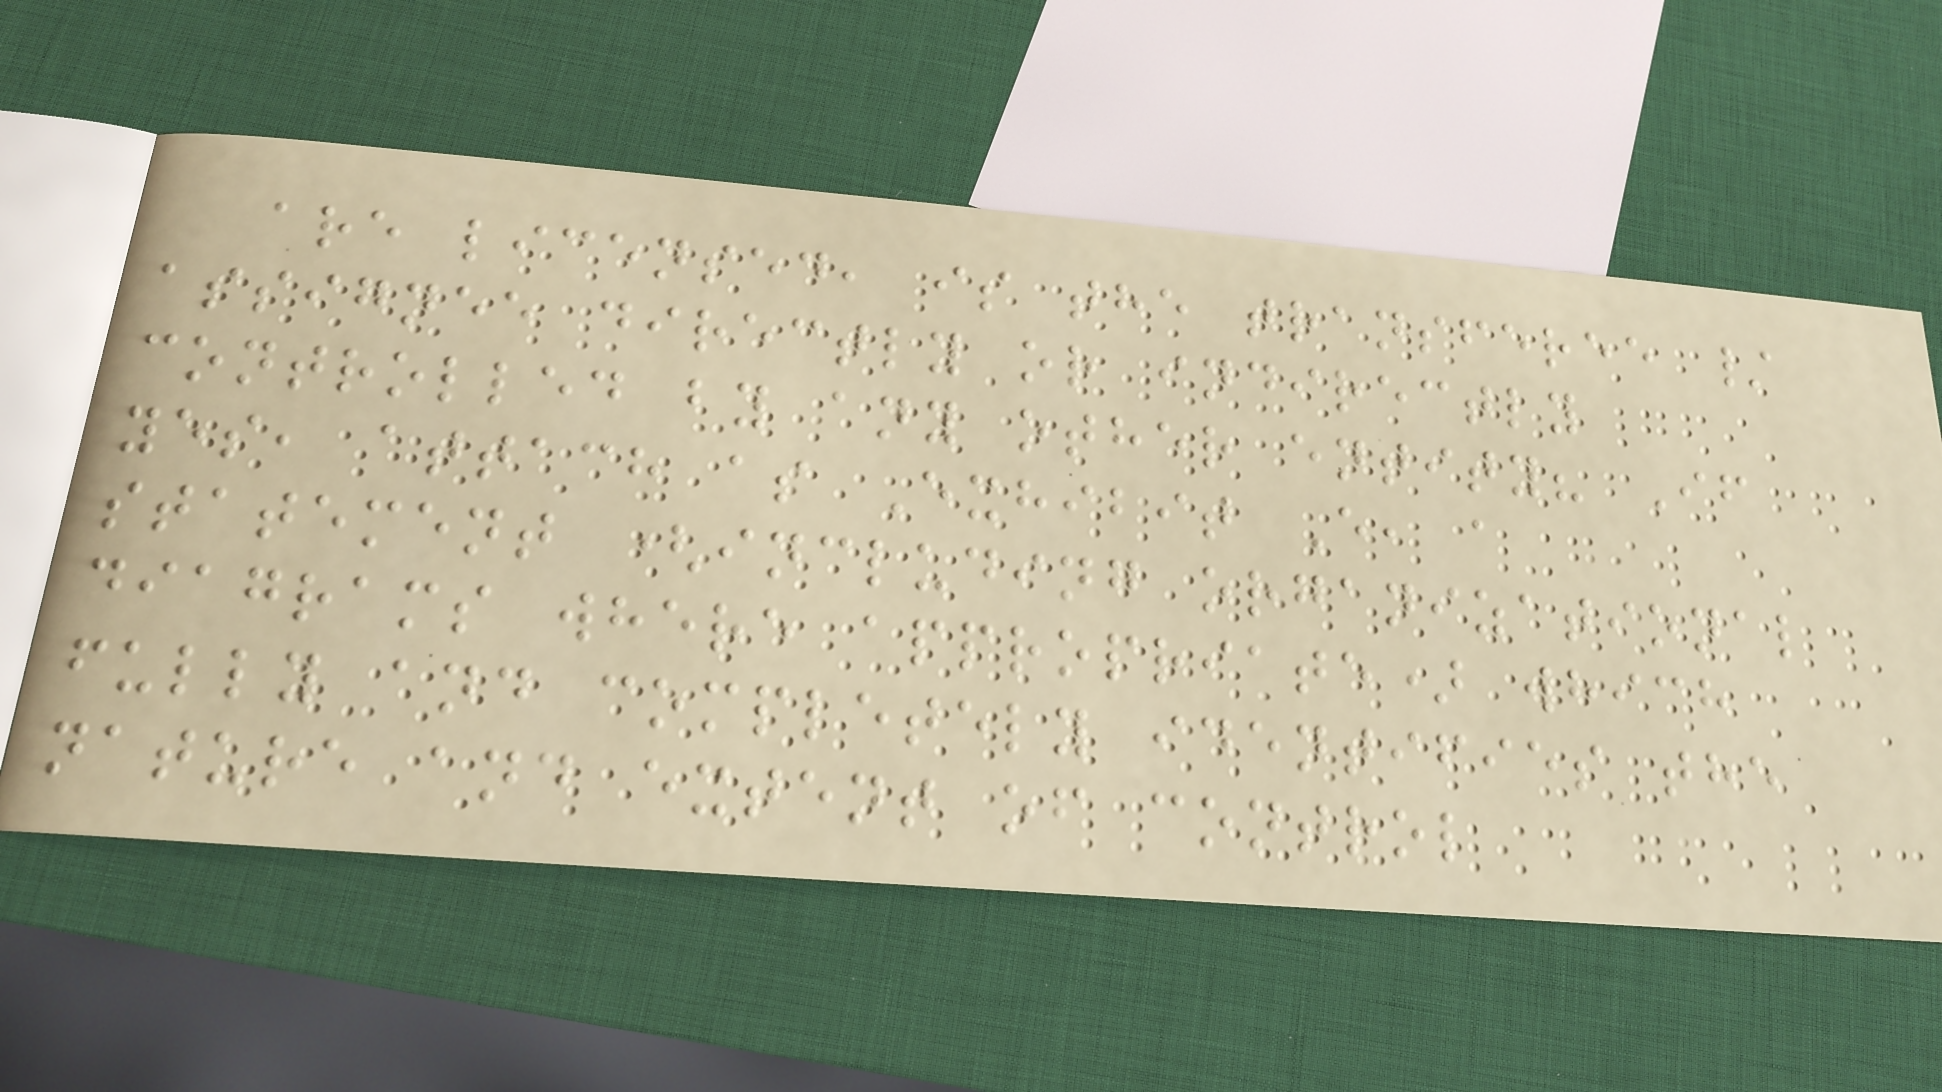are licensed, is the transferee /
assignee directly or indirectly
controlled by any other entity? If
yes, attach as Exhibit E, a
statement (including organizational
diagrams where appropriate) which
fully and completely identifies the
nature and extent of control
